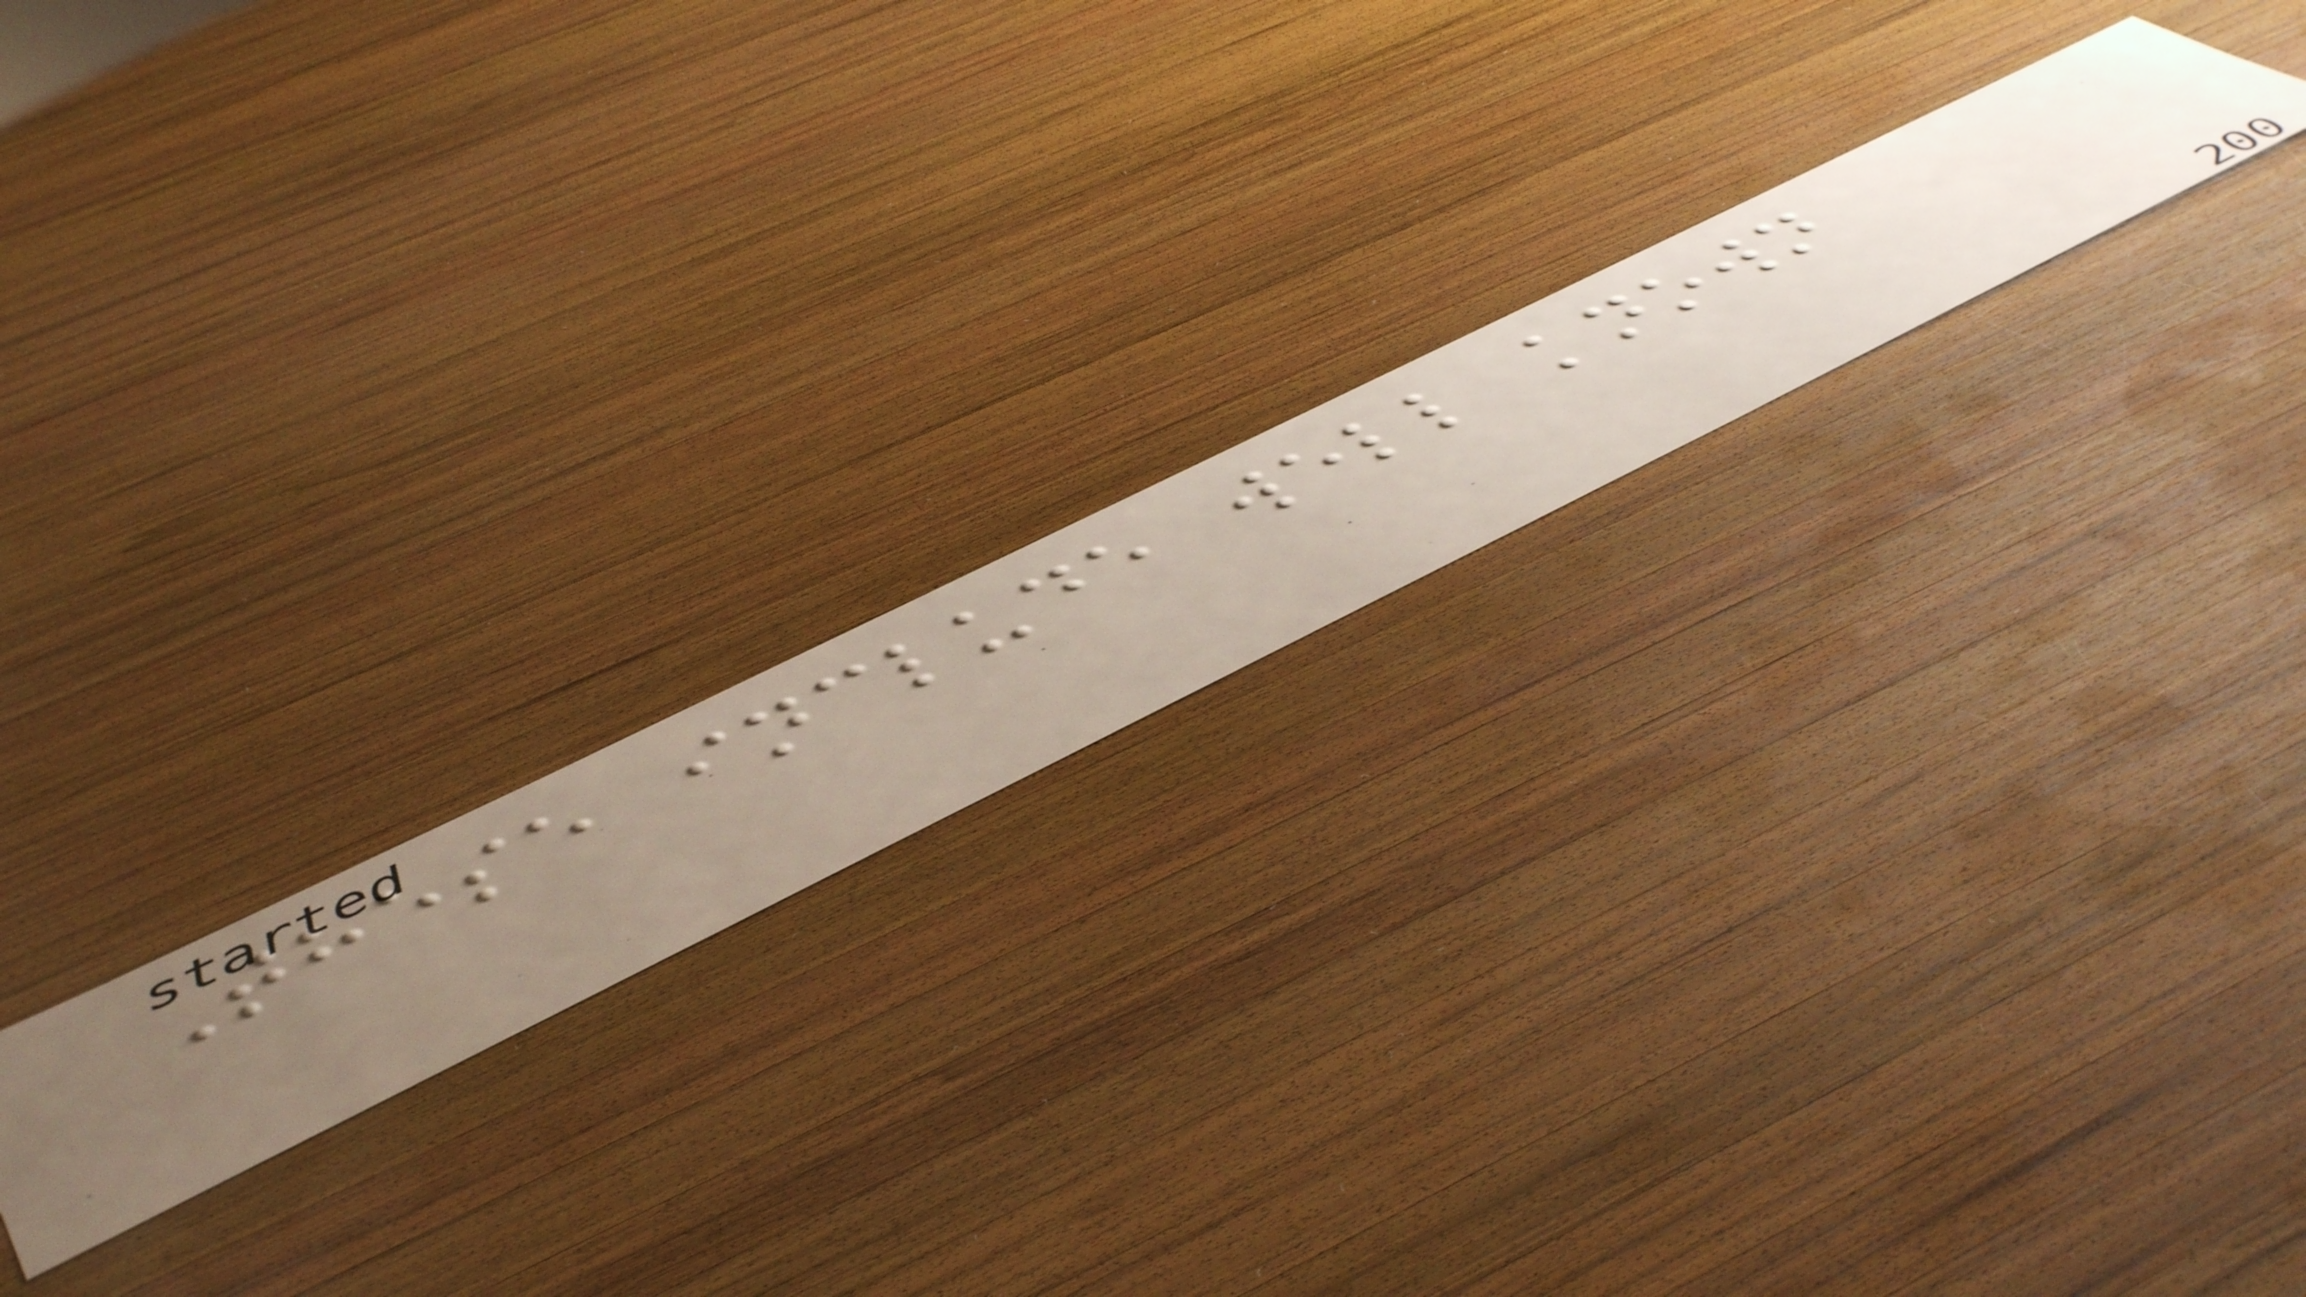These include well known
